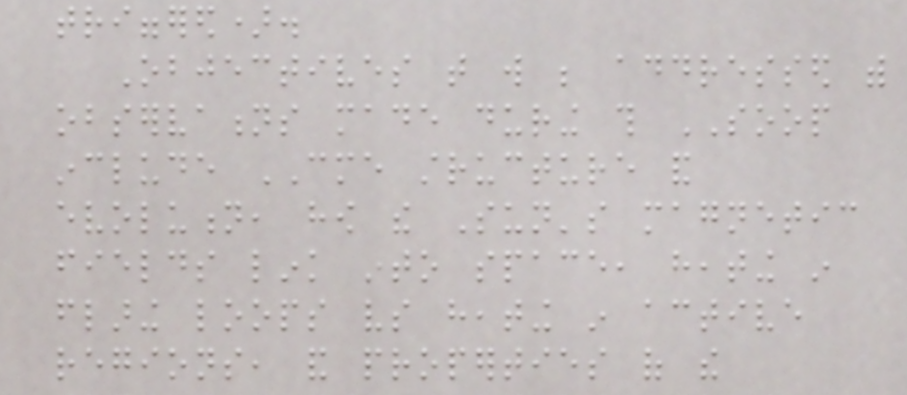triggered).
Objectives that will be addressed with
observations made during this SOOP
include CME structure and
evolution, how the Sun's magnetic
fields link into space, heating in
flaring loops vs heating in active
regions, and properties of the
